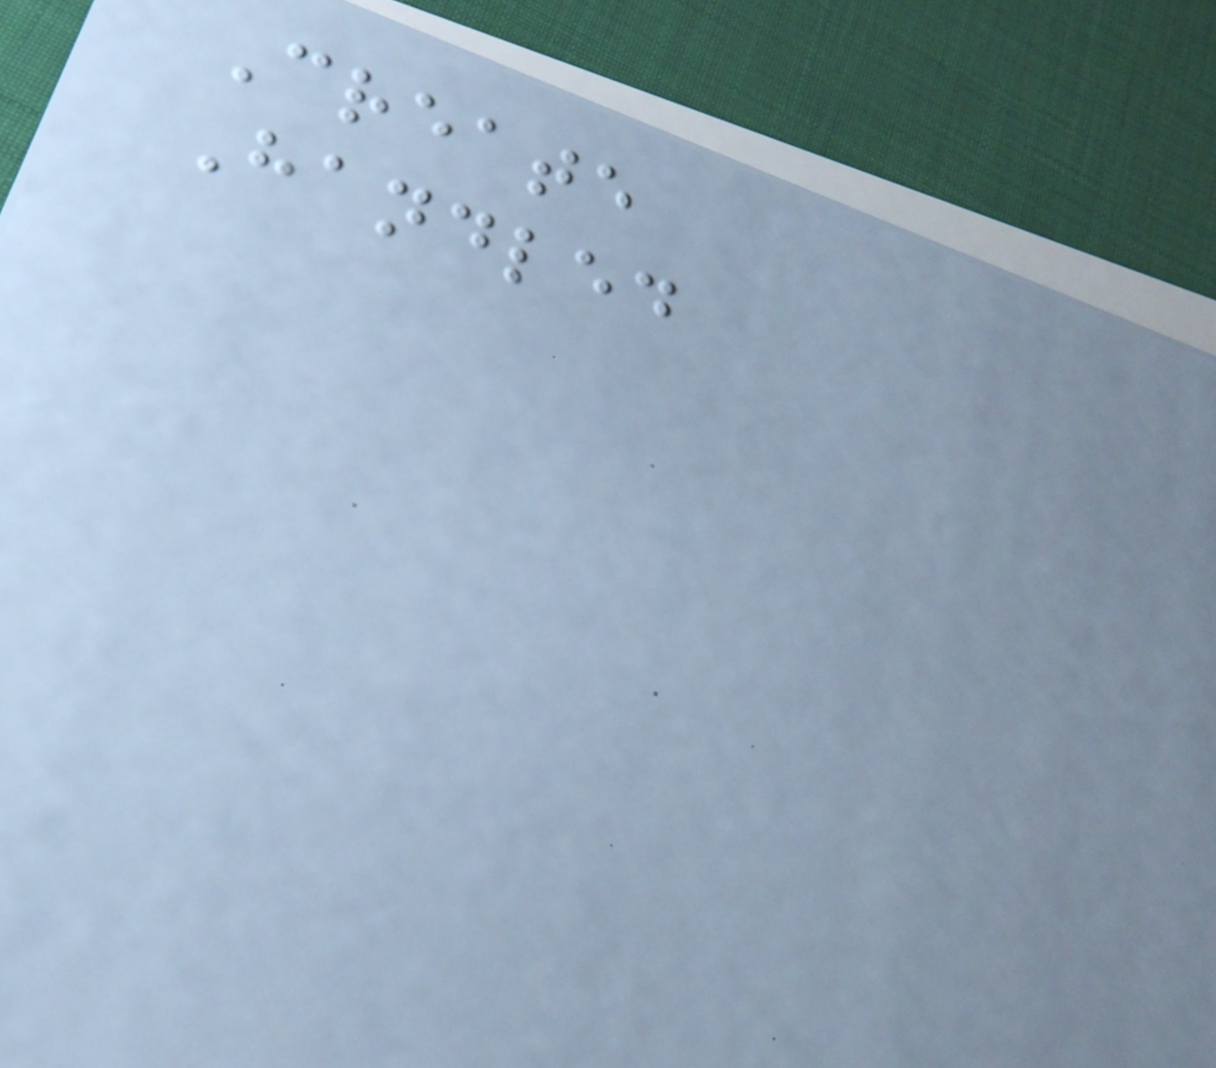Create
Handled
